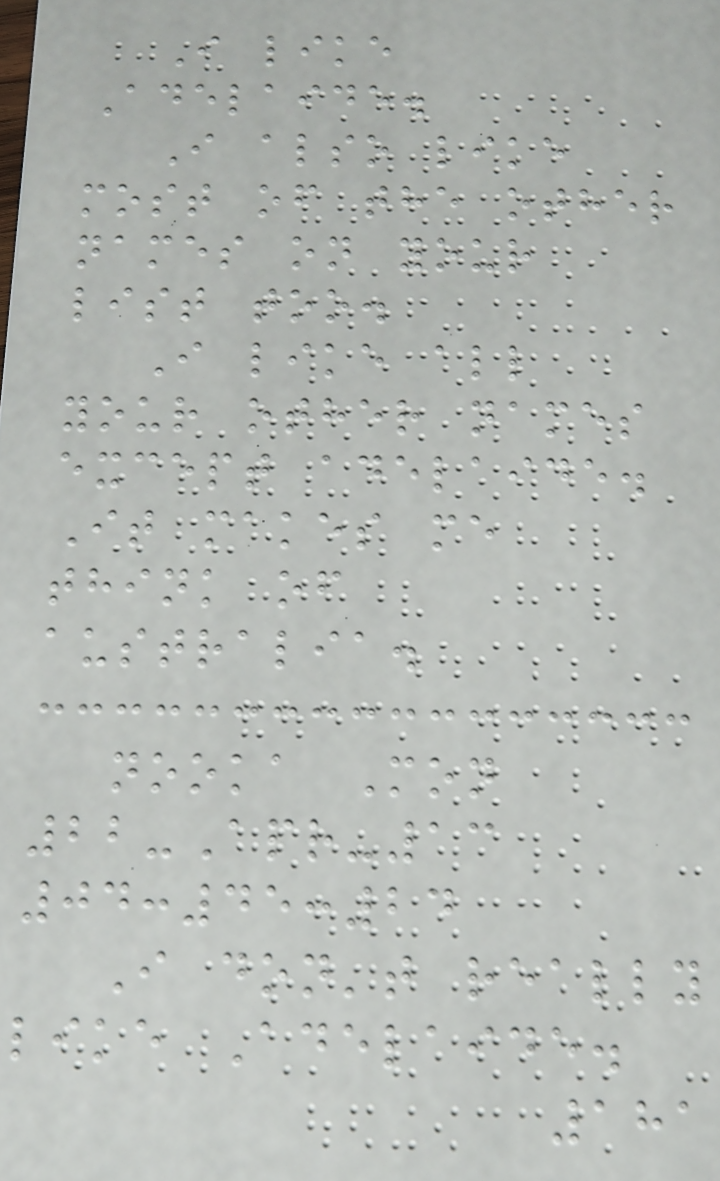I like
Adelaide.
I also like
most of the other
names on your
list too.
I like all
your other names
except adelaide.
It makes me
think of
australia.
nooka Mon
22-Apr-13
04:45:24
I don't really
like Adelaide.
181
